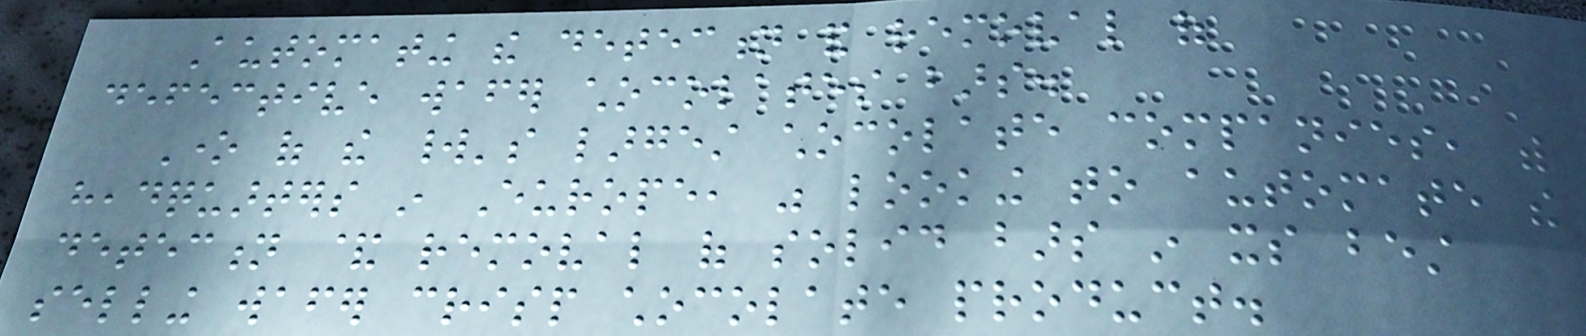Automating the detection and removal of
defective wafer chocolates bars.
One of the world's largest chocolate companies, with
headquarters in Europe, was looking to automate the
detection & removal of solid bars in its best
selling wafer crisp chocolate product.
